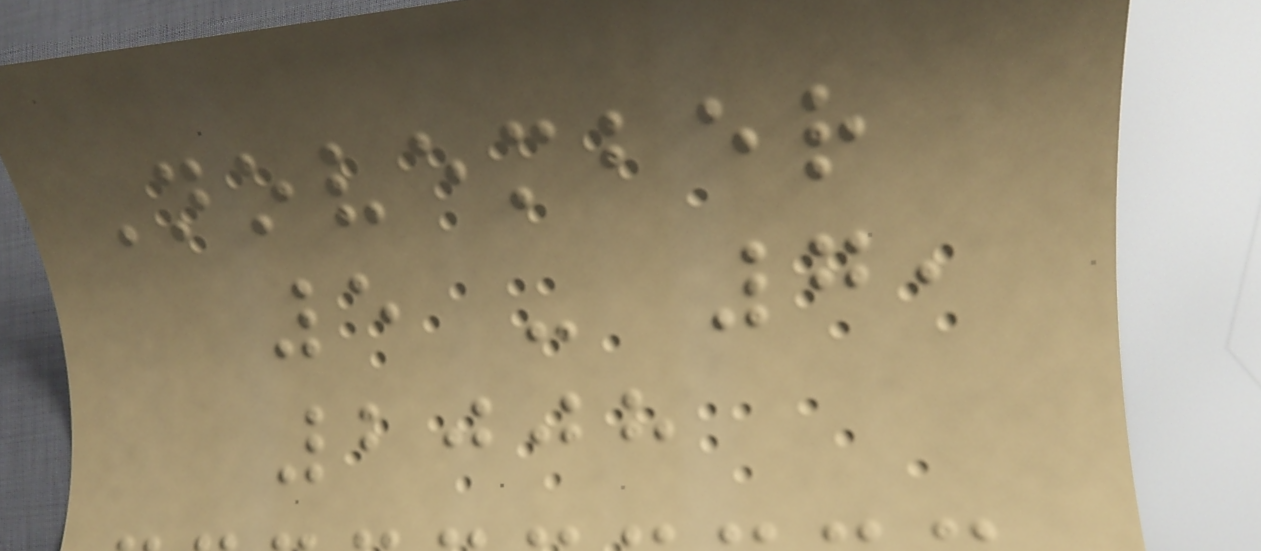November
5 - 7,
2008
